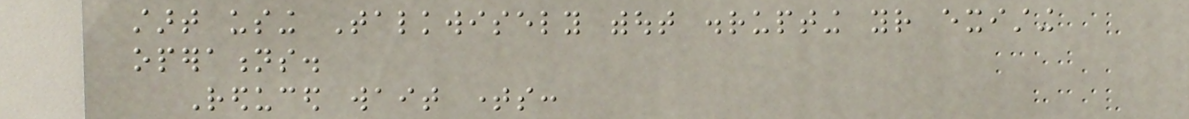start using Talkwisely without disrupting your existing
operations.
Reduced wait times:
